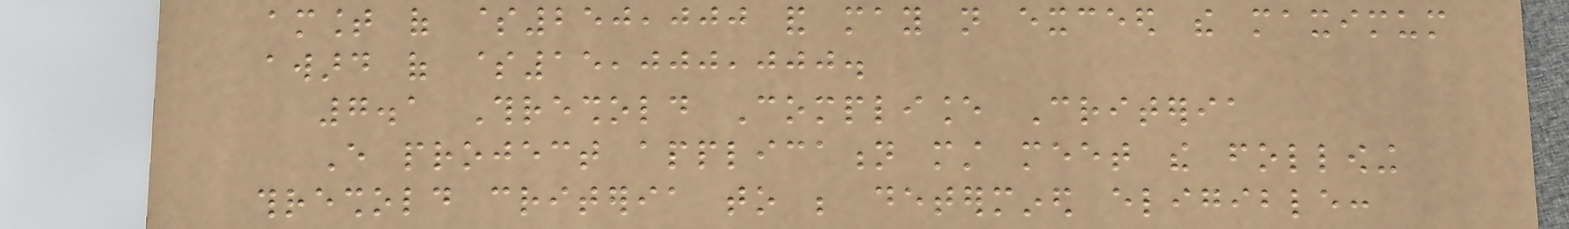amount of $250,000 and may not exceed the maximum
award of $15,000,000.
7.1 Threshold Compliance Criteria
Every project application must meet the following
threshold criteria to be determined eligible:
